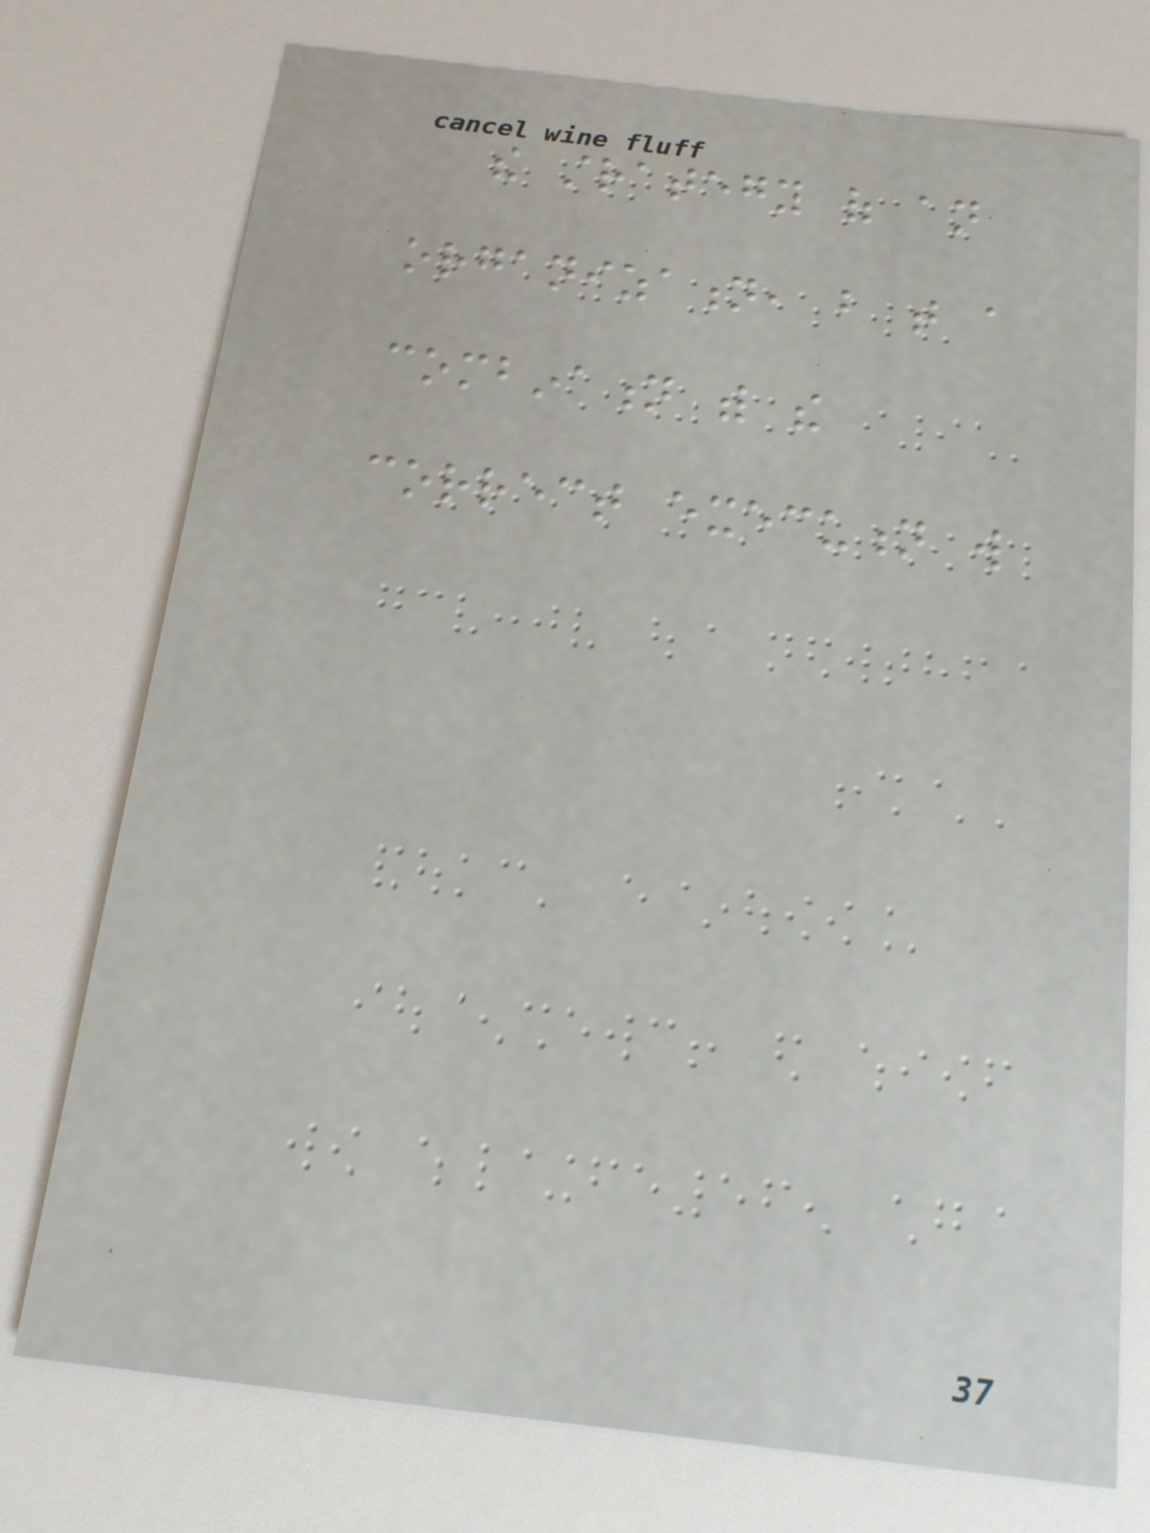the strategy of an
organization, but that a
combination with the
correct execution will
